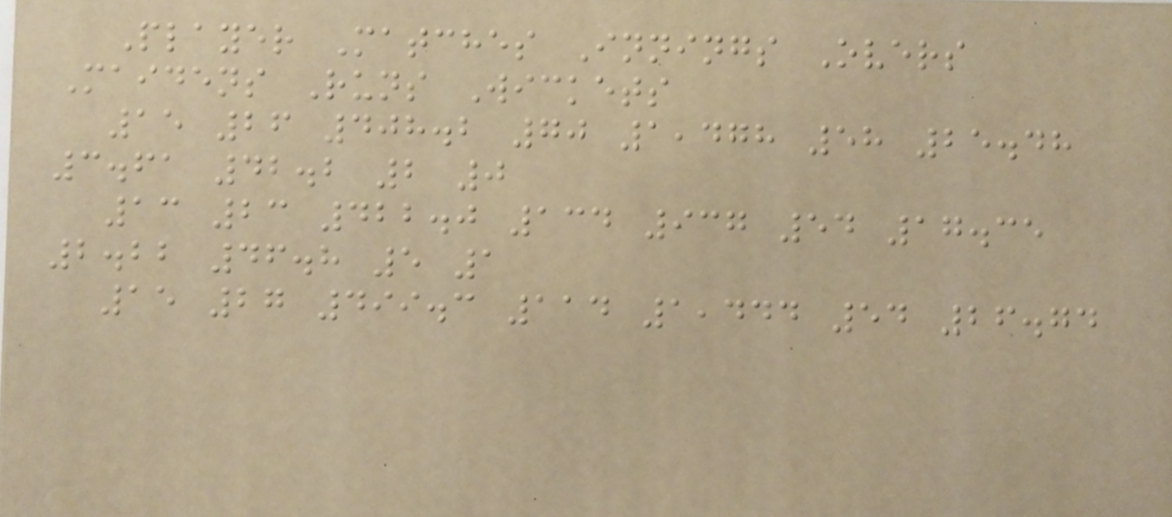Player Matches Innings Overs
Maidens Runs Wickets
15 26 408.2 70 1,478 58 25.48
3.61 42.2 2 0
13 23 422.0 134 937 54 17.35
2.22 46.8 5 1
15 27 499.3 114 1,444 54 26.74
